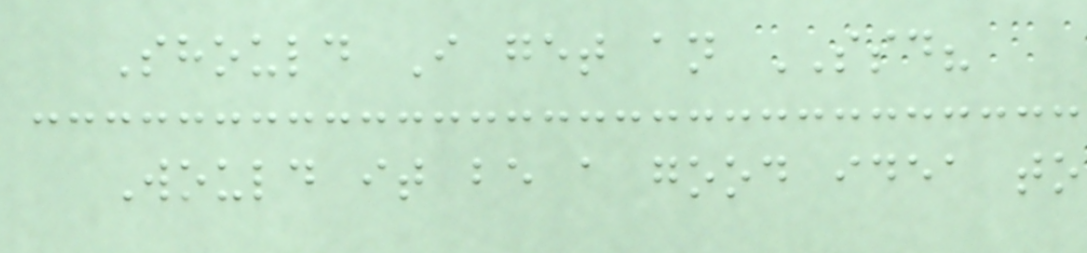Should I get an SSD?
Would it be a good idea to
